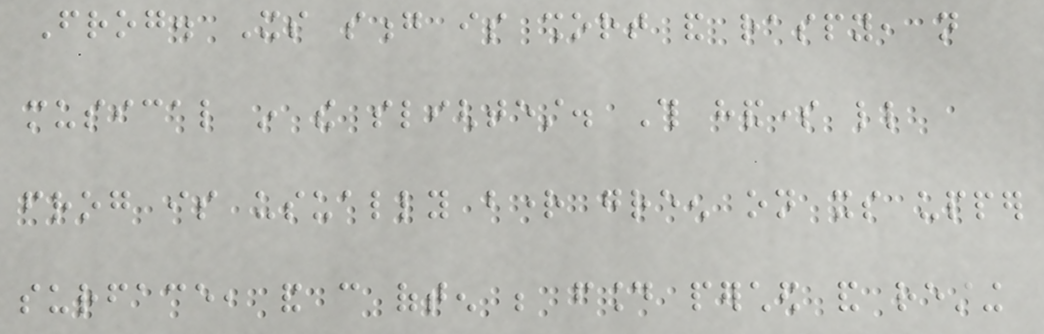Frog. Its song is short and raspy, not
musical in the slightest. This handsome little
frog is usually bright green on its upper
surface, and can often be found perched and resting
